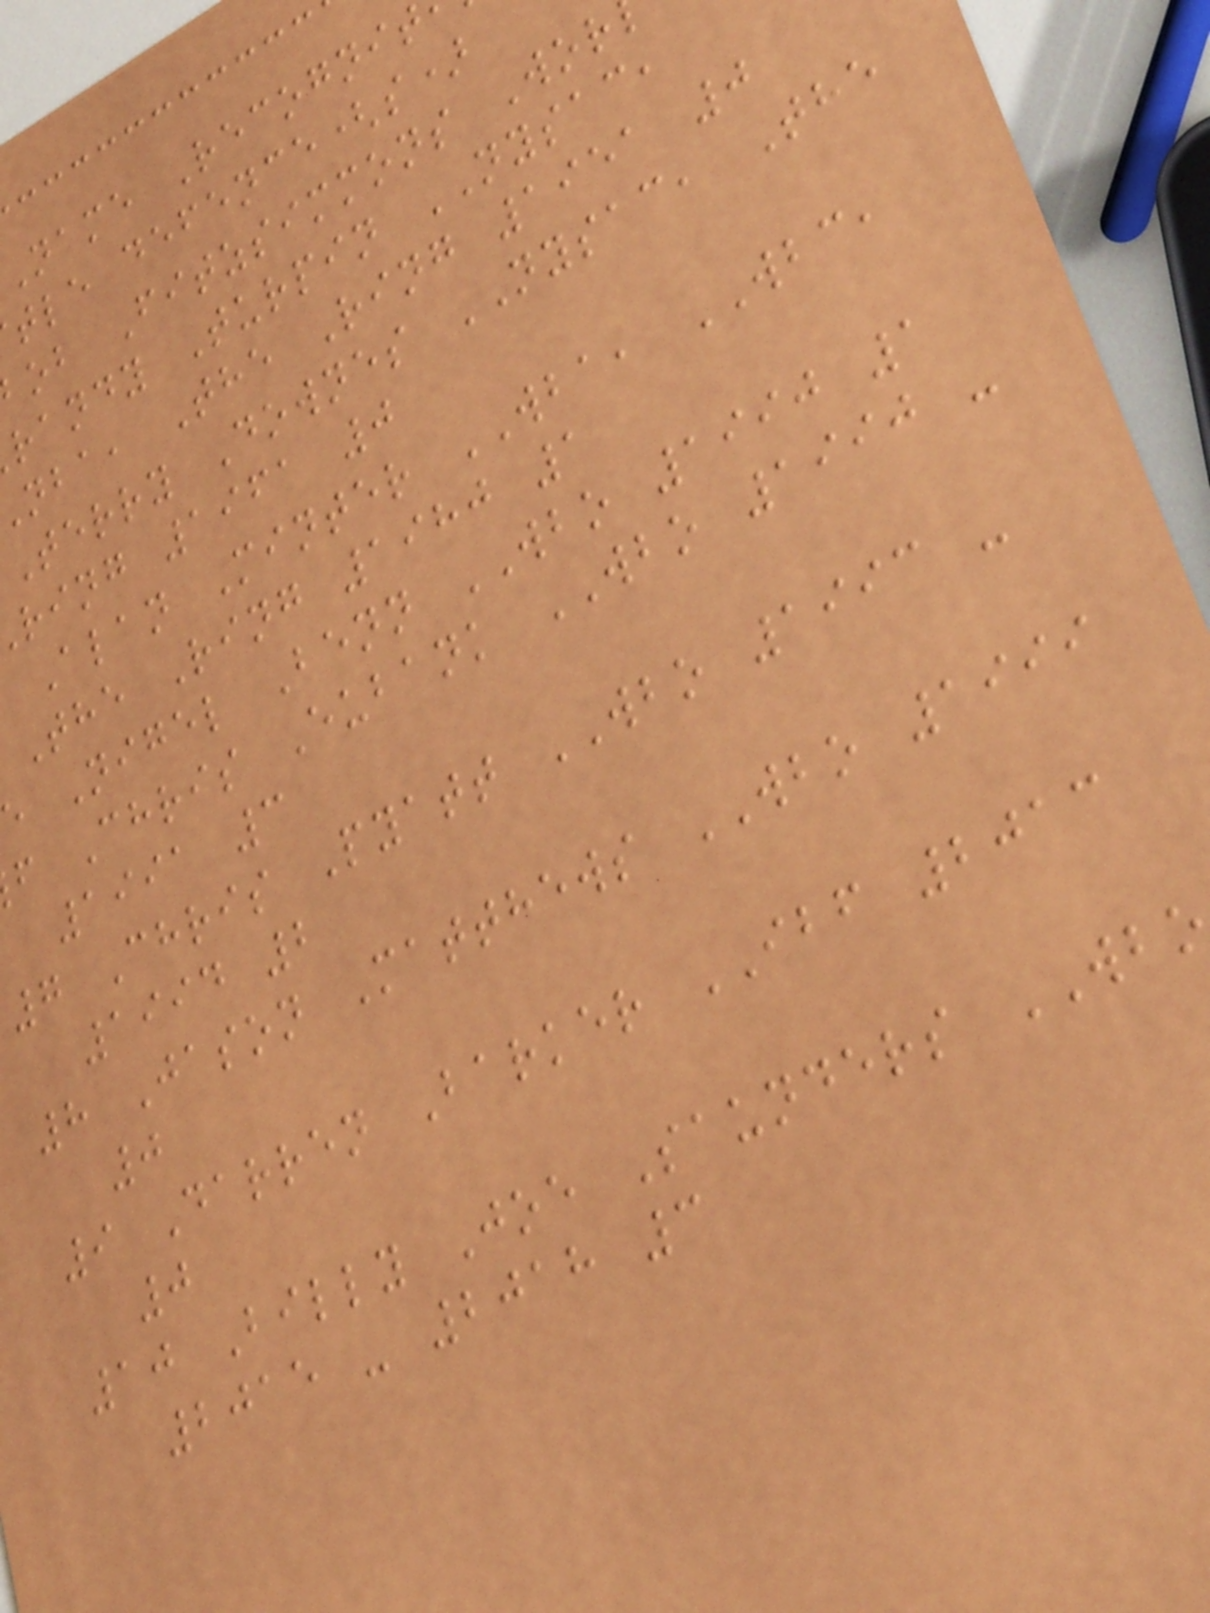Name Recognit
tle defence(s)
ob Fitzsimmons Wor
randy Turpin NYSAC,
nba, The Ring 1951 0
Terry Downes NYSAC, The
ring 1961 0
Alan Minter WBA, WBC,
The Ring 1980 1
Nigel Benn WBO 1990 1
f Chris Eubank WBO 1990 -
1991 3
7 Chris Pyatt WBO 1993 -
1994 2
8 Jason Matthews WBO 1999
0
9 Darren Barker IBF 2013
0
10 Billy Joe Saunders WBO
2015 - 2018 3
